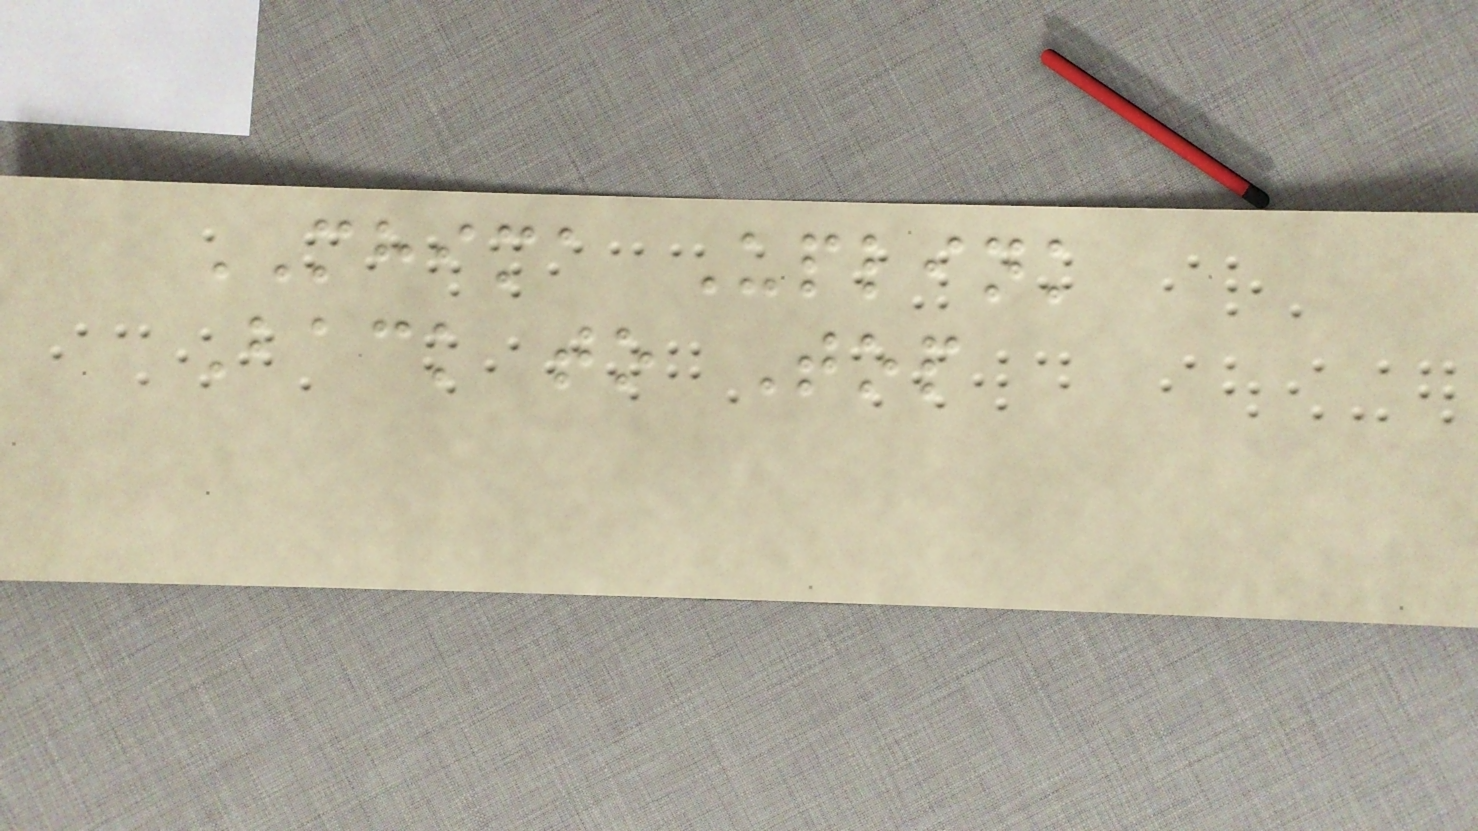MHIMA Uplink
Back to Top
